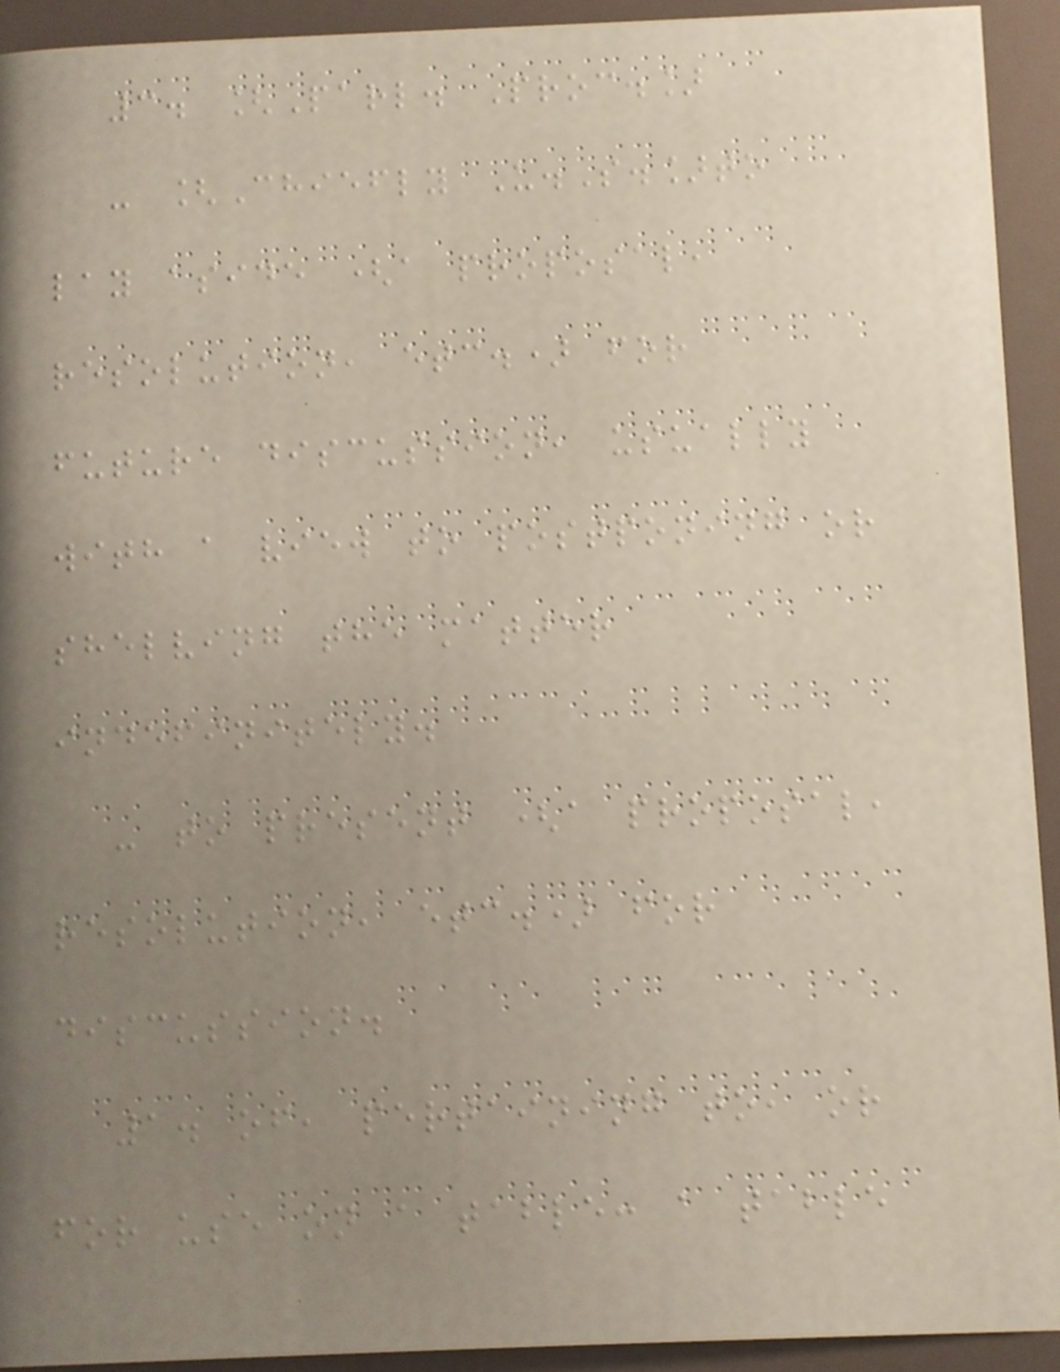3. [Parl. Proc.]
- [Chiefly U.S.]to
lay aside (a proposal,
resolution, etc.) for
future discussion, usually
with a view to postponing or
shelving the matter
indefinitely.
- to present (a proposal,
resolution, etc.) for
discussion.
1. of, pertaining to, or
for use on a table: a table
